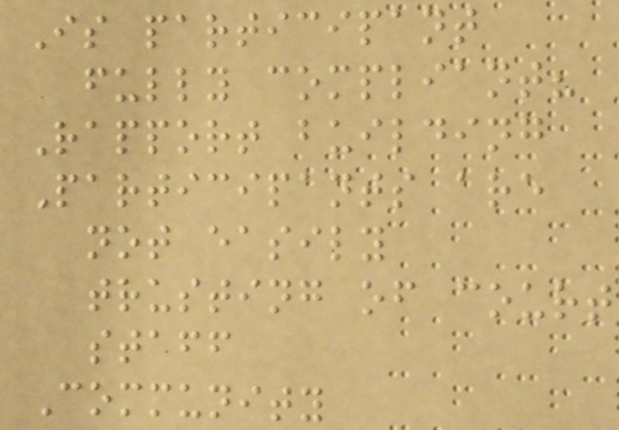Is participant
fully compliant?
Rapport building
Participants are
not easily
trusting of court
staff
Community
